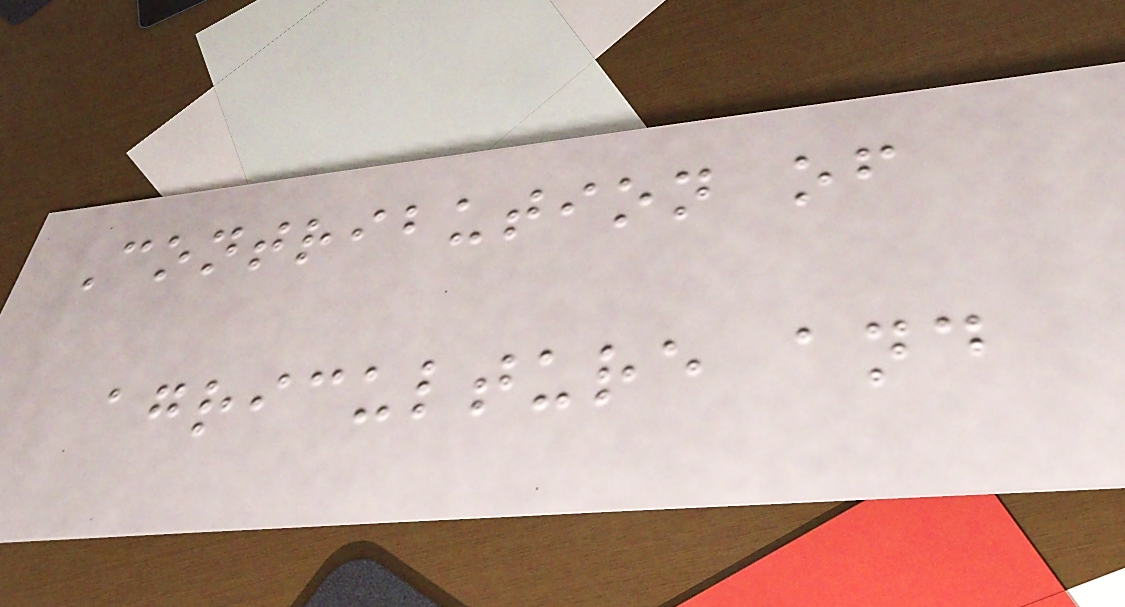Contribution of
agriculture and
